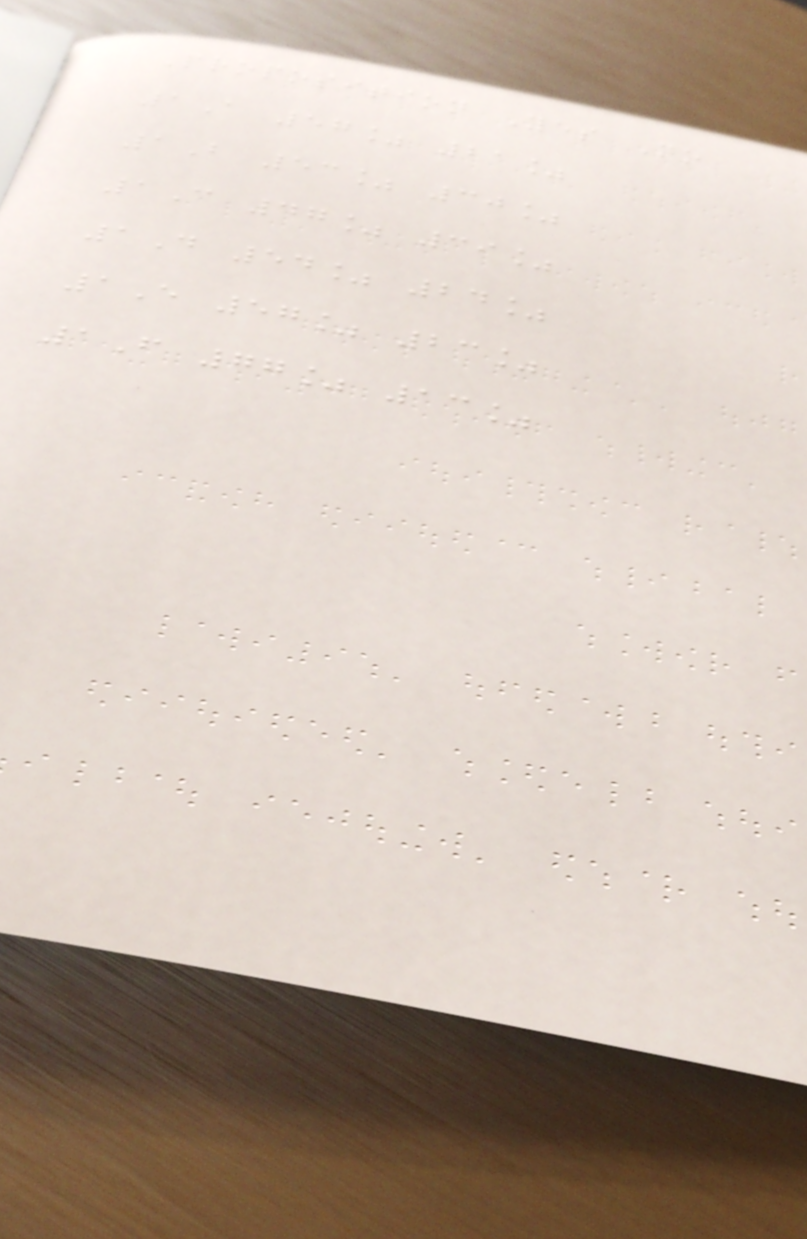Proposition Yes No
1A 57% 21%
1B 53% 30%
1C 47% 39%
1D 54% 24%
1E 57% 23%
1F 77% 13%
